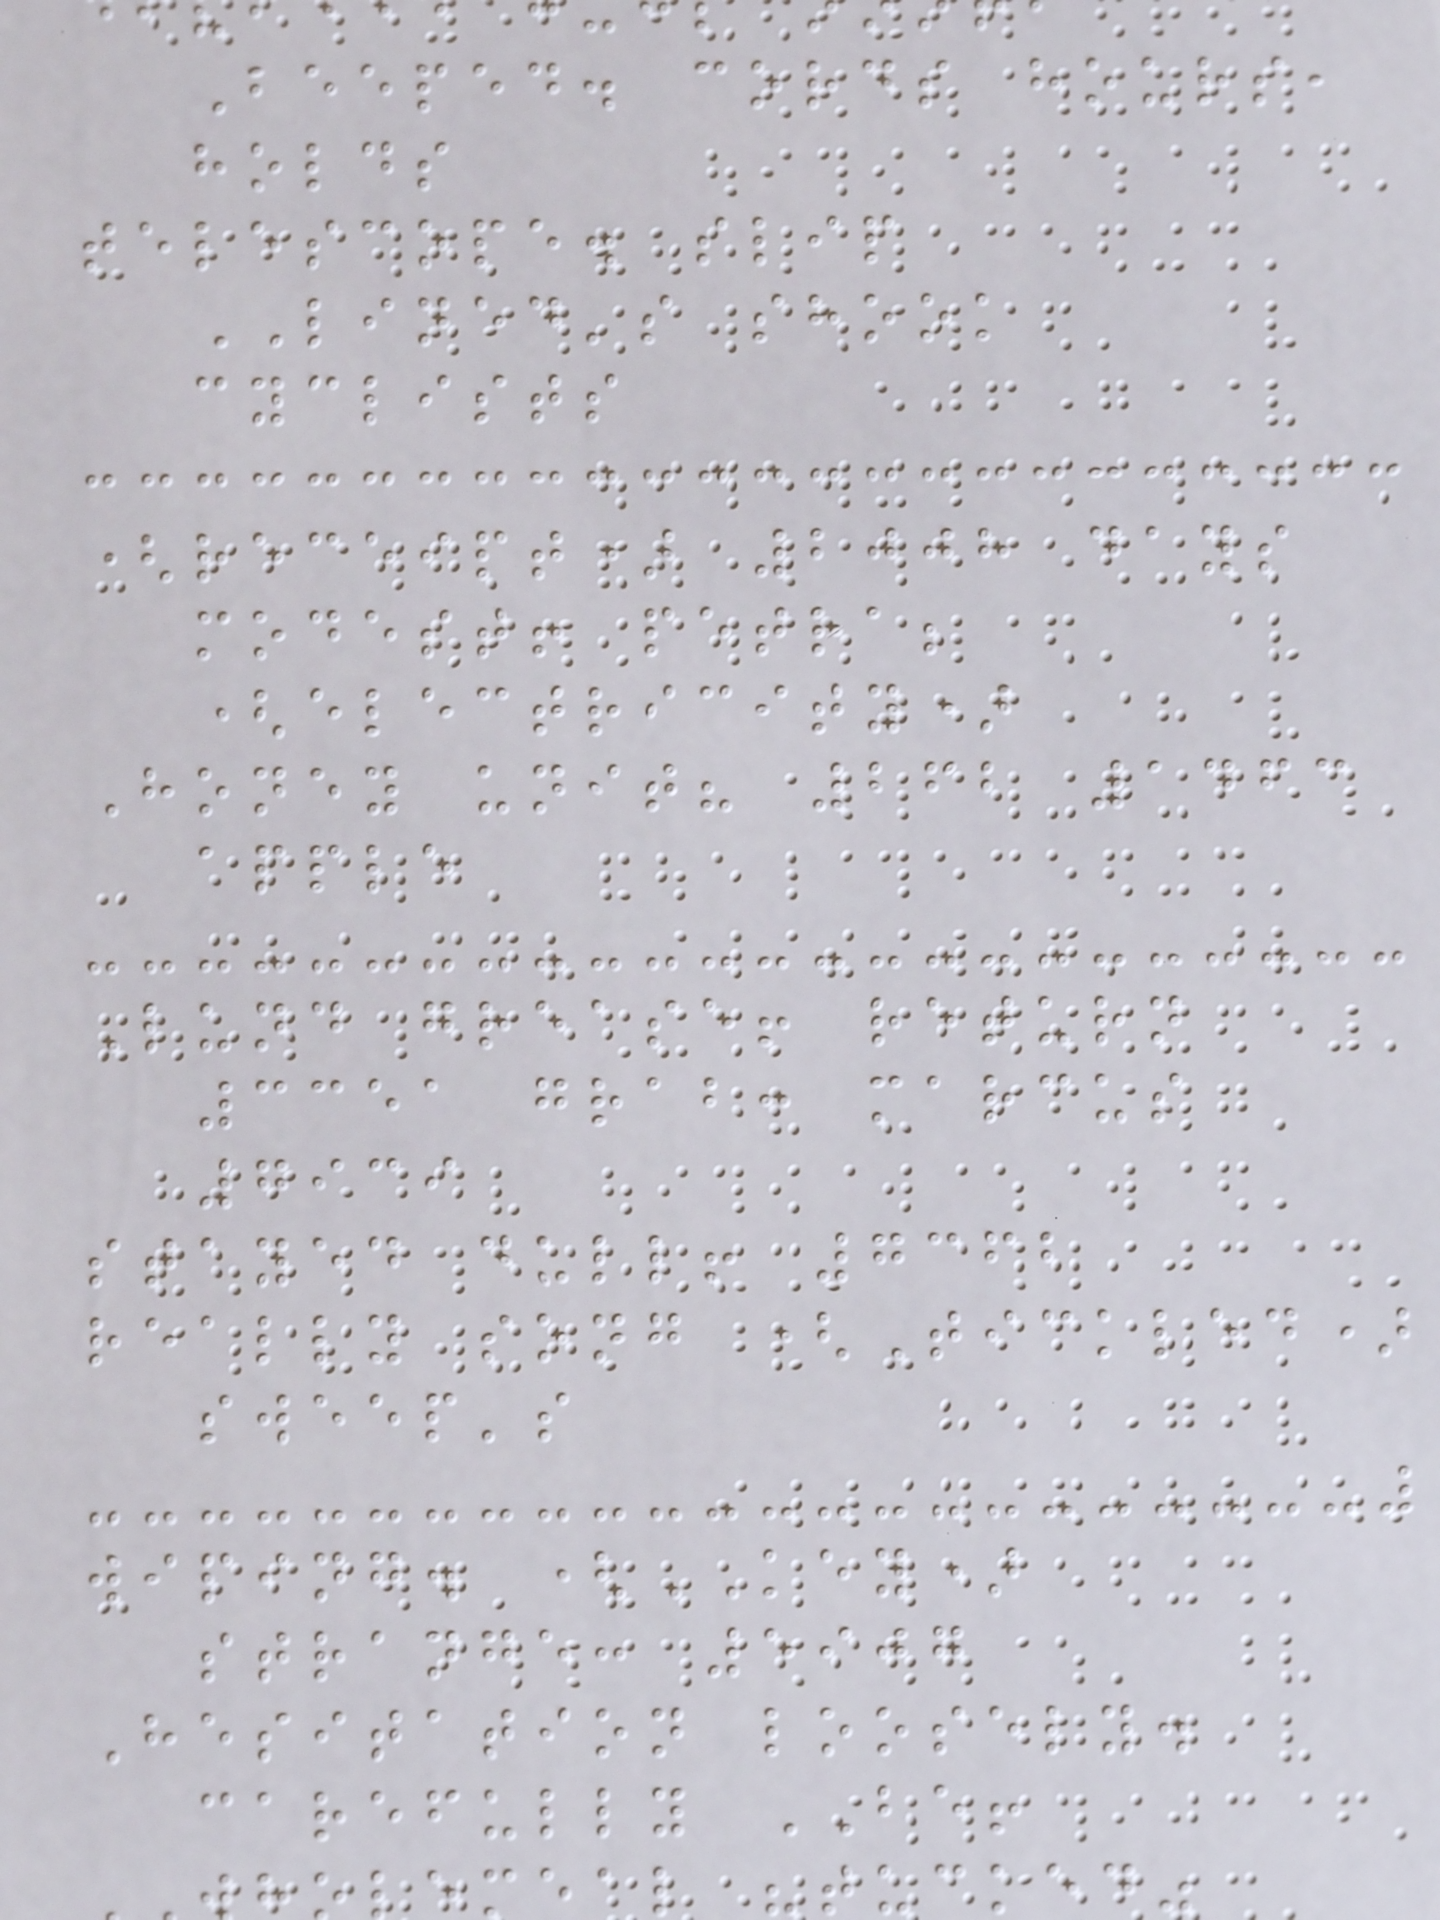Beeped. cords hours,
holds
telescope. slip
LINED's shook
cyclists
(receipt) 2008 days
modest! petra;
(electricity)
Honey unit? 262 1463
apple
Lund grease! return
3351 grab: marcus
7939
stayed dull! 7362
really song (Tickled)
sweep's
wiping. (KEY)
strange: 5907
Hesitation loosely.
carefully BE!
eal "tucked"
